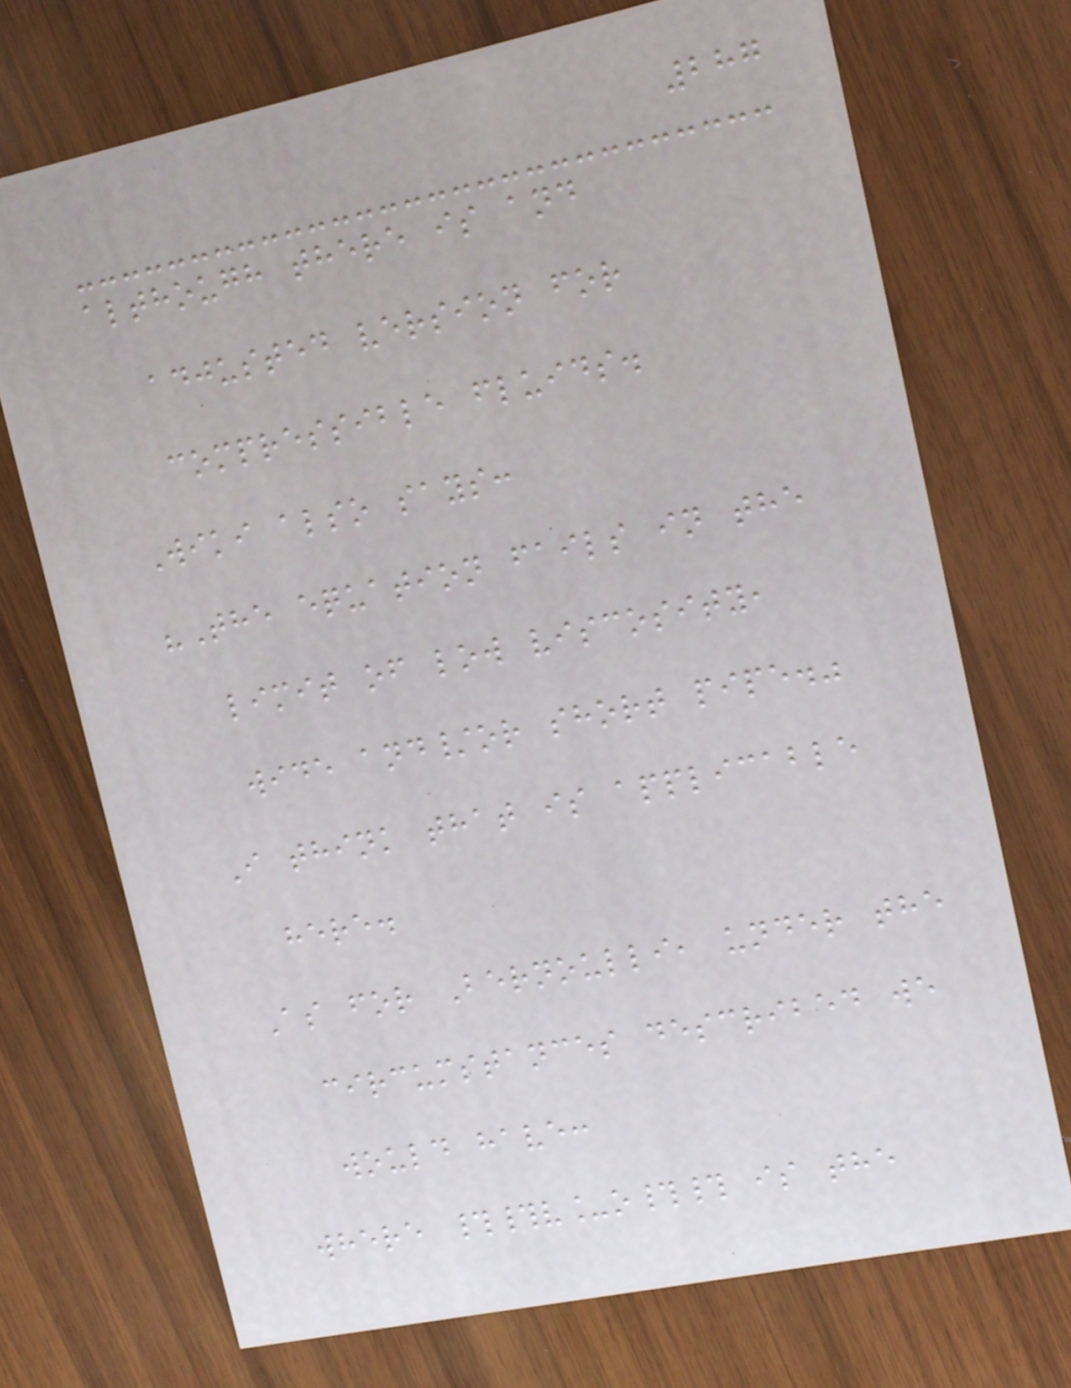287
although there is and
adjusted version for
compressible fluids.
Wiki also says:
"The equation fails in the
limit of low viscosity,
wide and/or short pipe."
I think that is applicable
here.
As for Bernoulli, under the
circumstances described we
would have:
where ##v_o## is the
